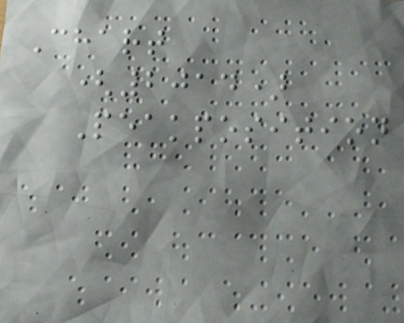Chart
(2014)
Peakposition
